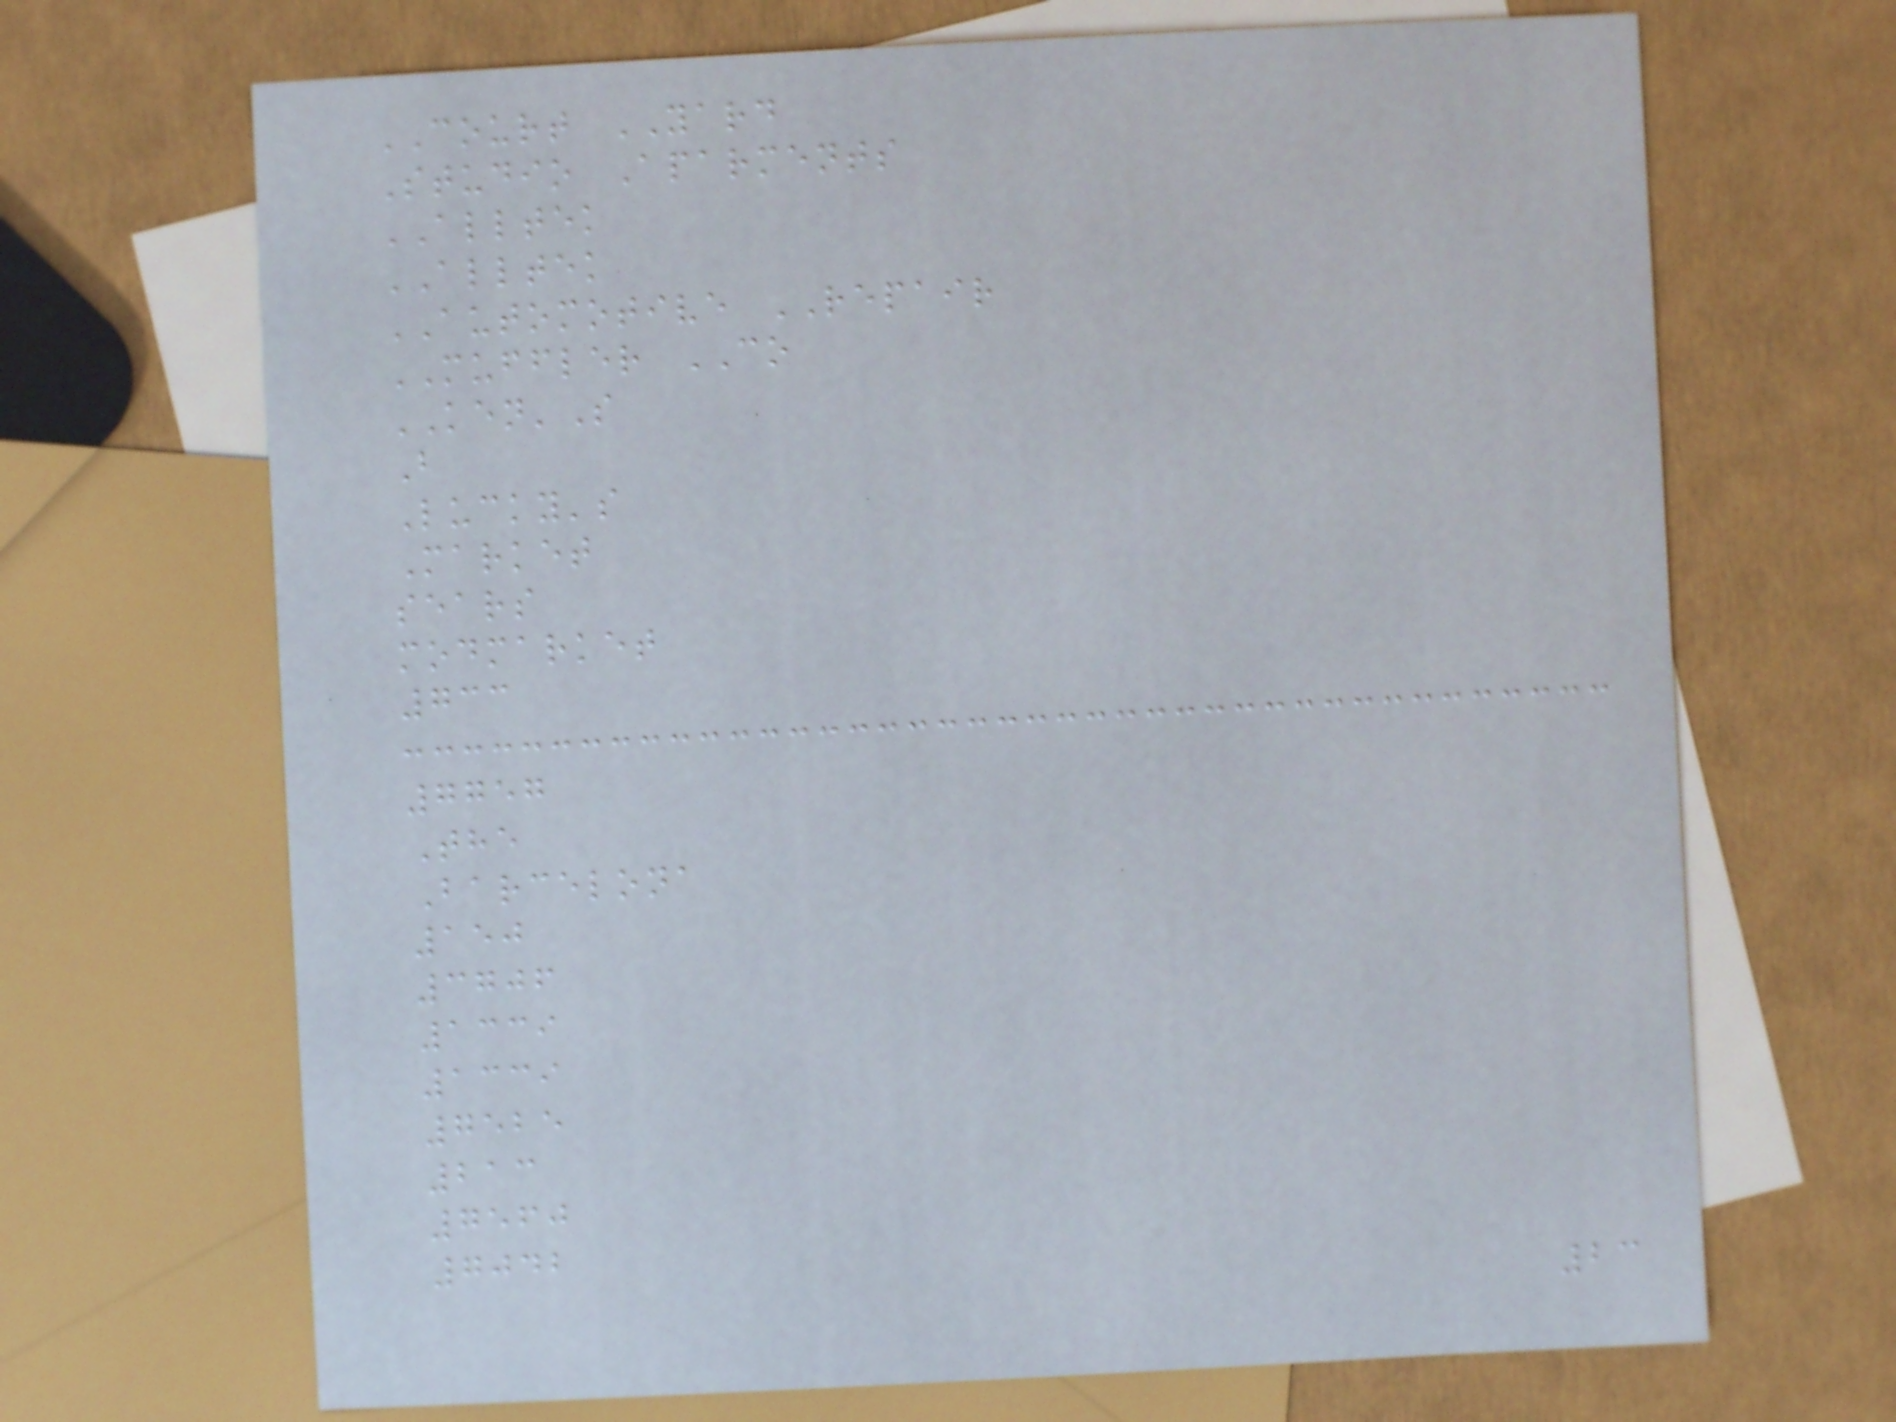COURT YARD
Studio Aparments
ALLTEK
ALLTEK
AUTOMOTIVE REPAIR
MUFFLER CO
KEN'S
B
Lucky's
Market
sears
modmarket
733
7757
The
Barcelona
150
3706
1339
1339
7525
213
7560
7042
23
